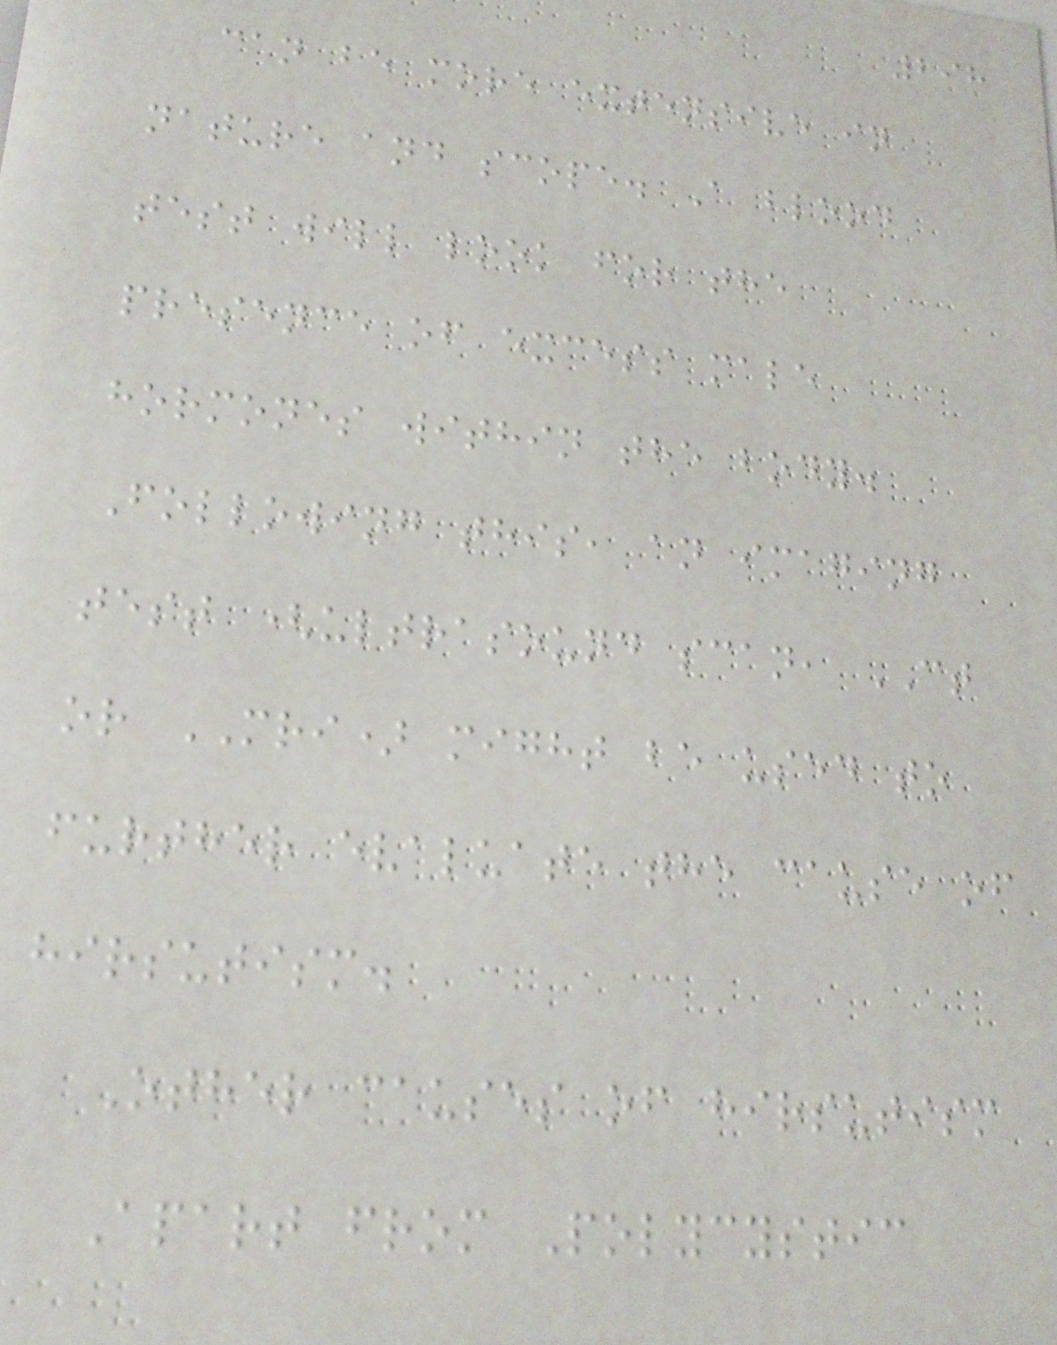298
can be more extensive in
nature and scope. A blood
test will look for the
presence of excess male
hormones within the body.
Following this, an imaging
test (ultrasound scan, CT
or MRI) might be used to
further evaluate the cause of
hirsutism.
Other causes of hirsutism
Apart from Polycystic
